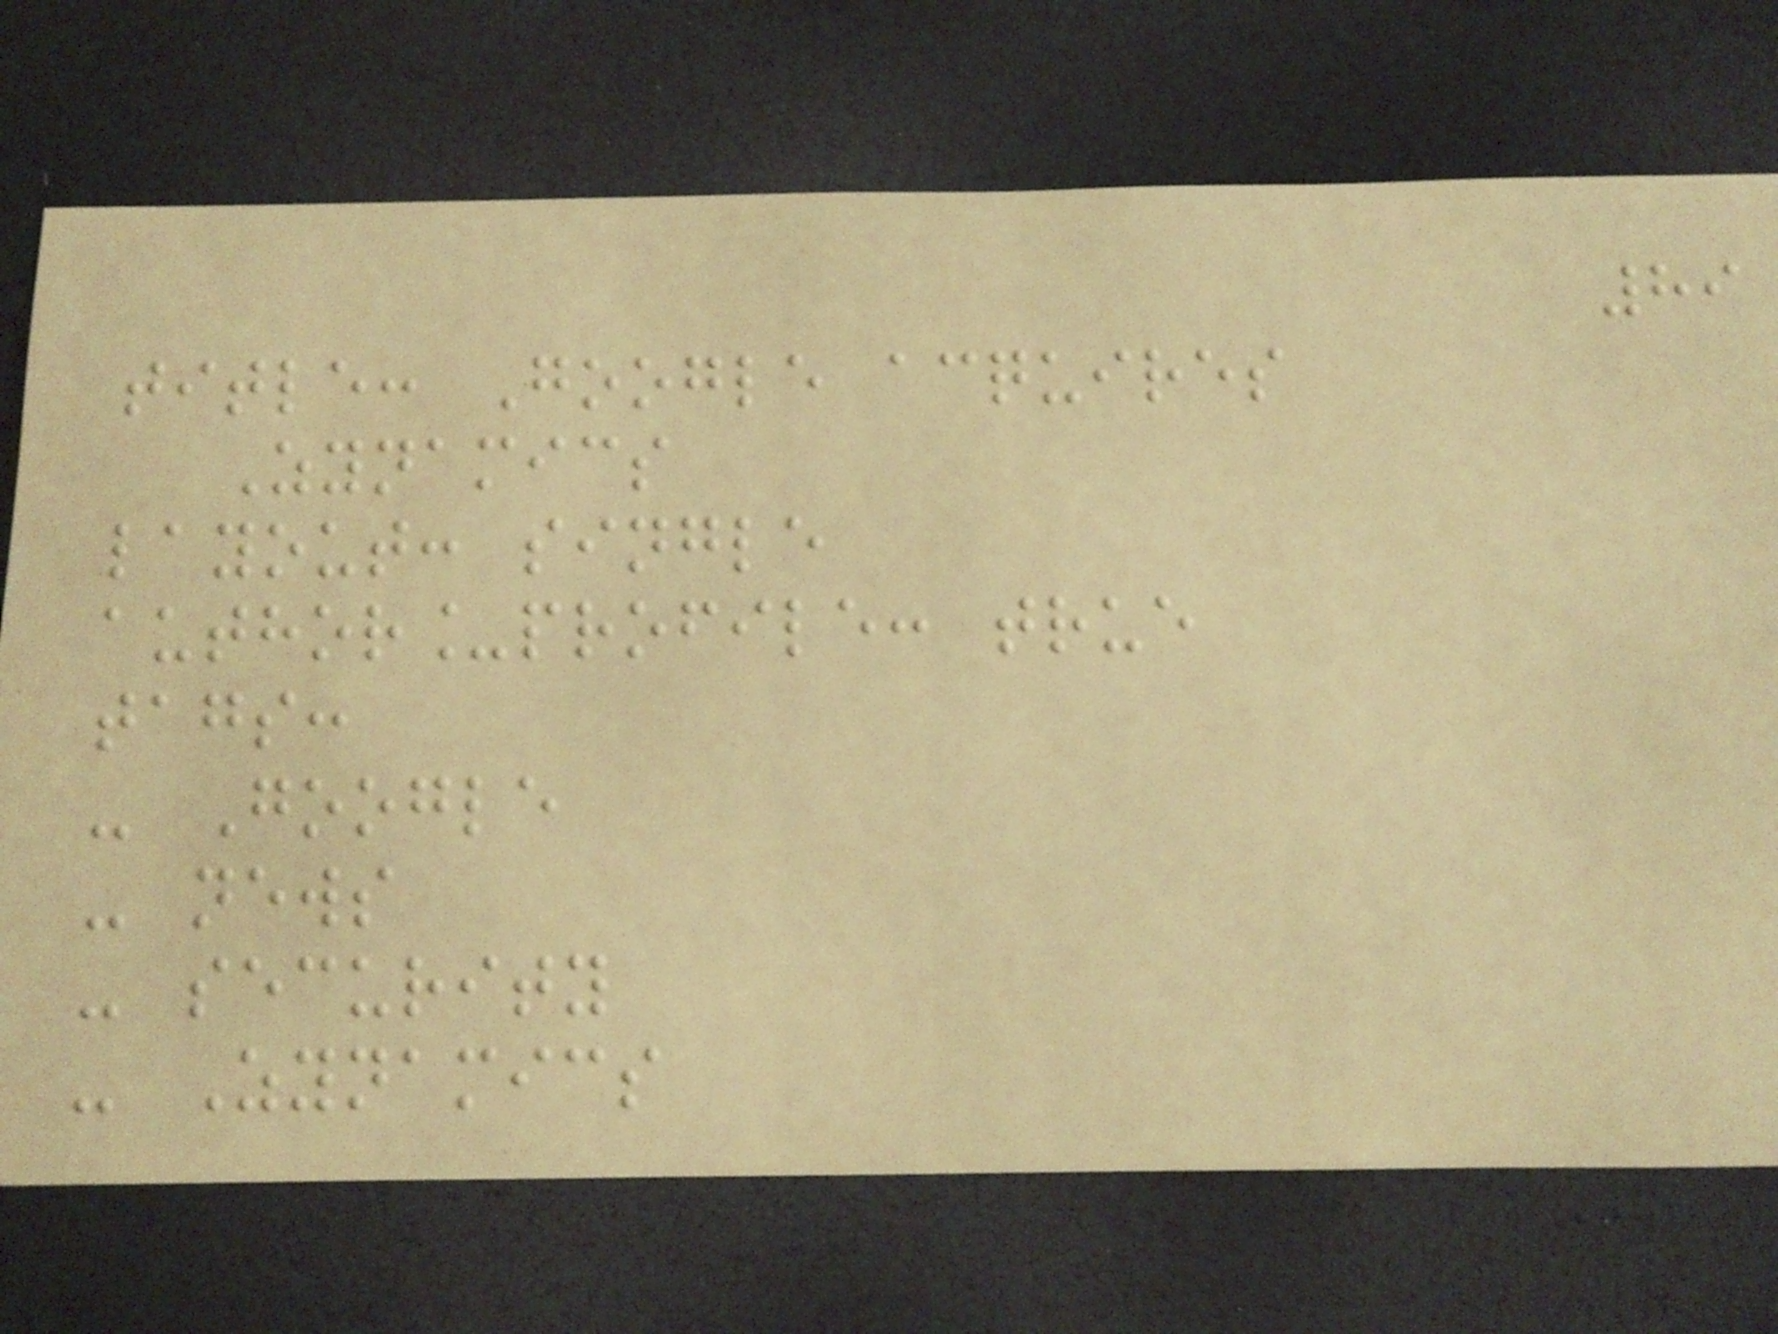89
title: Google acquires
Zynamics
layout: single
author_profile: true
tags:
- Google
- news
- security
- Zynamics
